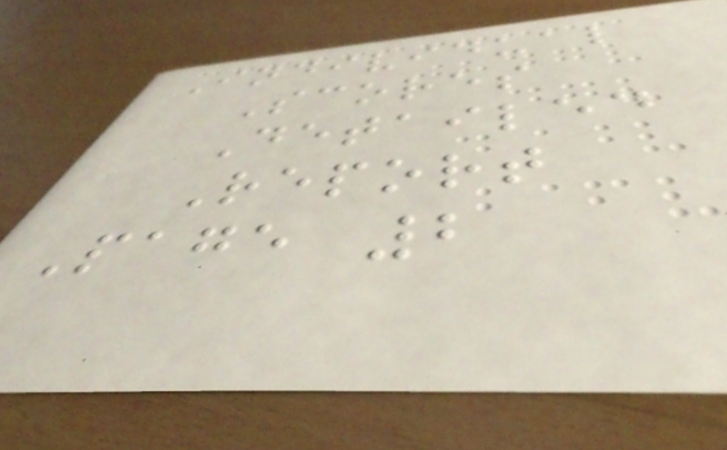Individual
Scores
Detailed
Report
Page 2
